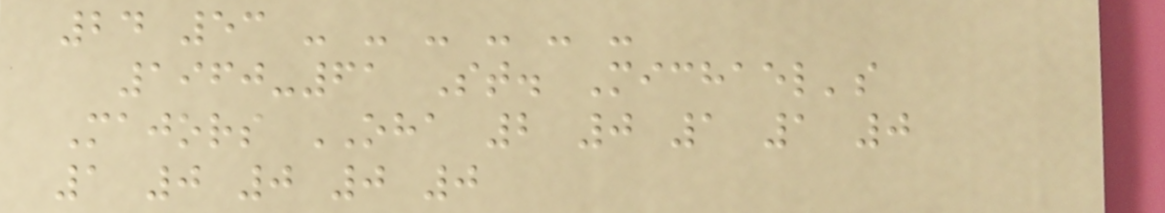24 53 - - - - - -
1960-61 St. Michael's
Majors OHA 2 0 1 1 0
1 0 0 0 0
